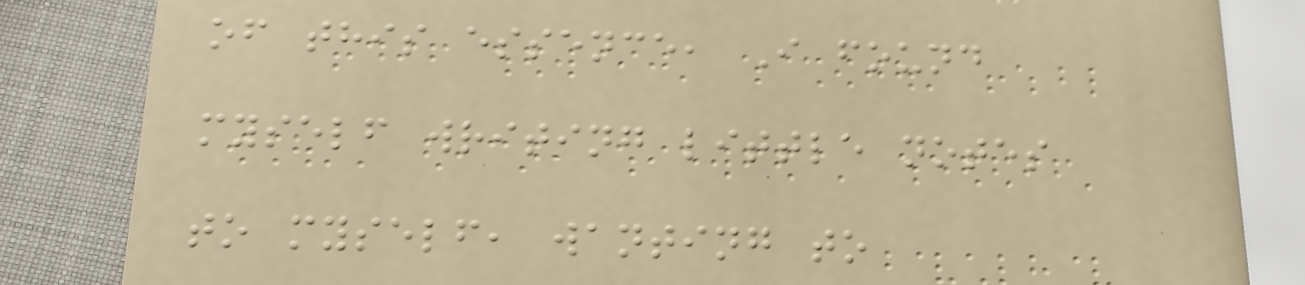of this essence, I found
myself writing little notes
to myself, wanting to
